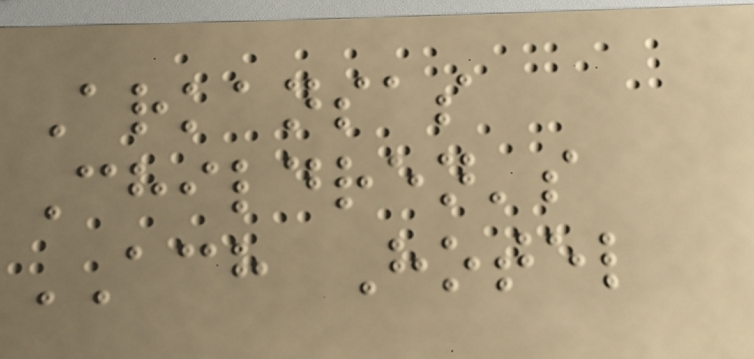Arkansas
Children's
ACH Hotel
